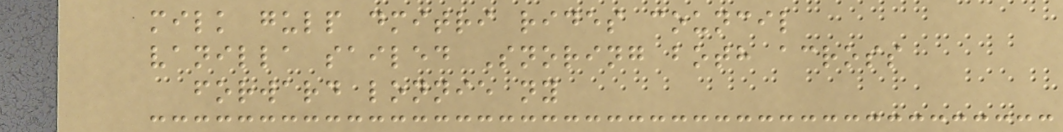milk gulp dmitri rides council
vanilla sailed Snoring both across
forward lonnie ny
